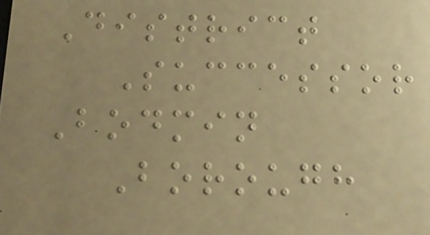District
Successor
Bodmin
Borough
